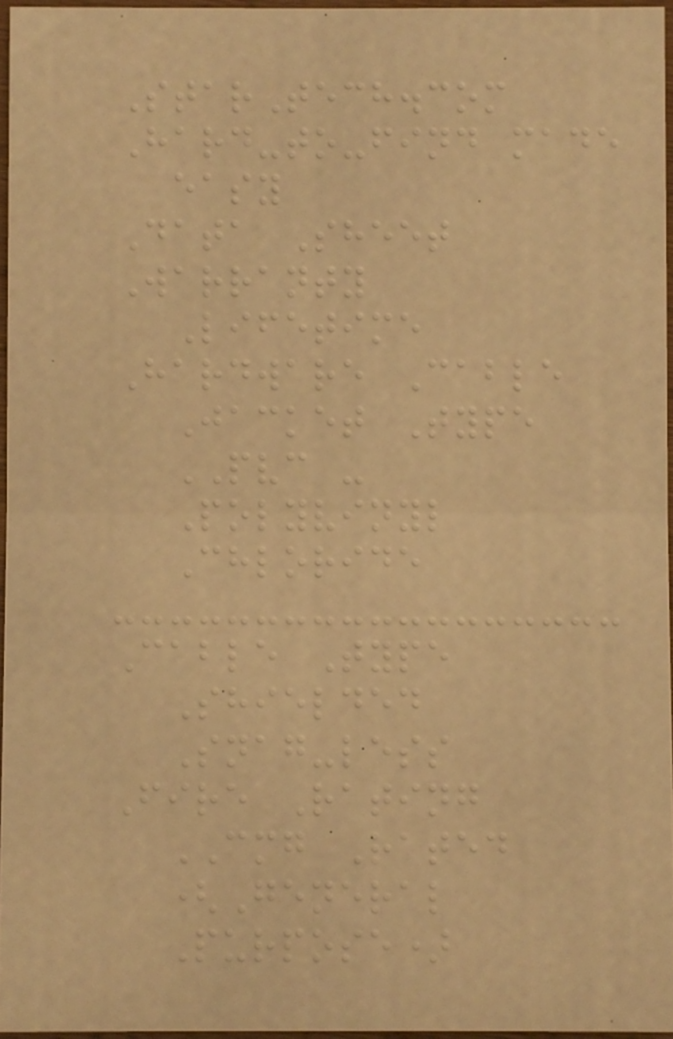StarTech.com
Hard-to-find made
easy
Data Sheet
Warranty
Lifetime
Hardware Cable
Jacket Type
PVC -
Polyvinyl
Chloride
Cable Type
Shielded
Snag-less
Fire Rating
CMG Rated
(General
Purpose)
